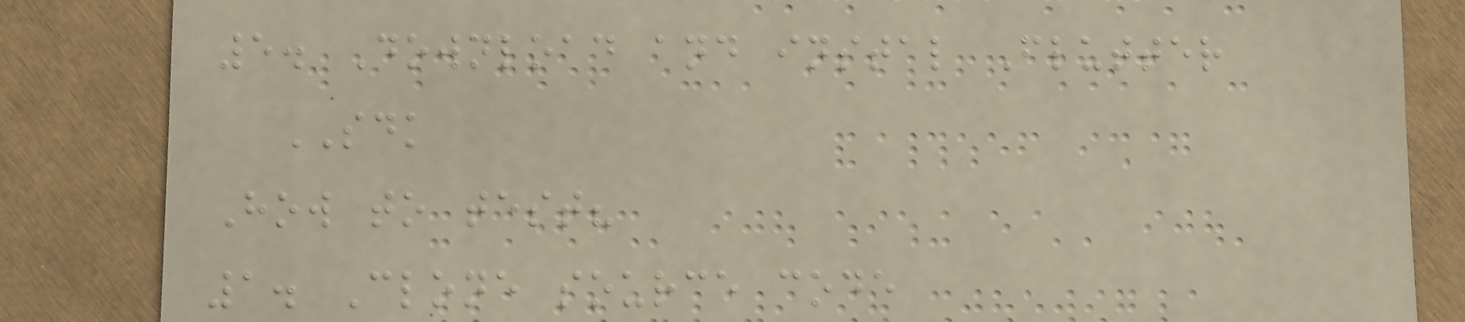5. Download and instal Flutter
SDK
How to test?
1. Clone source code
